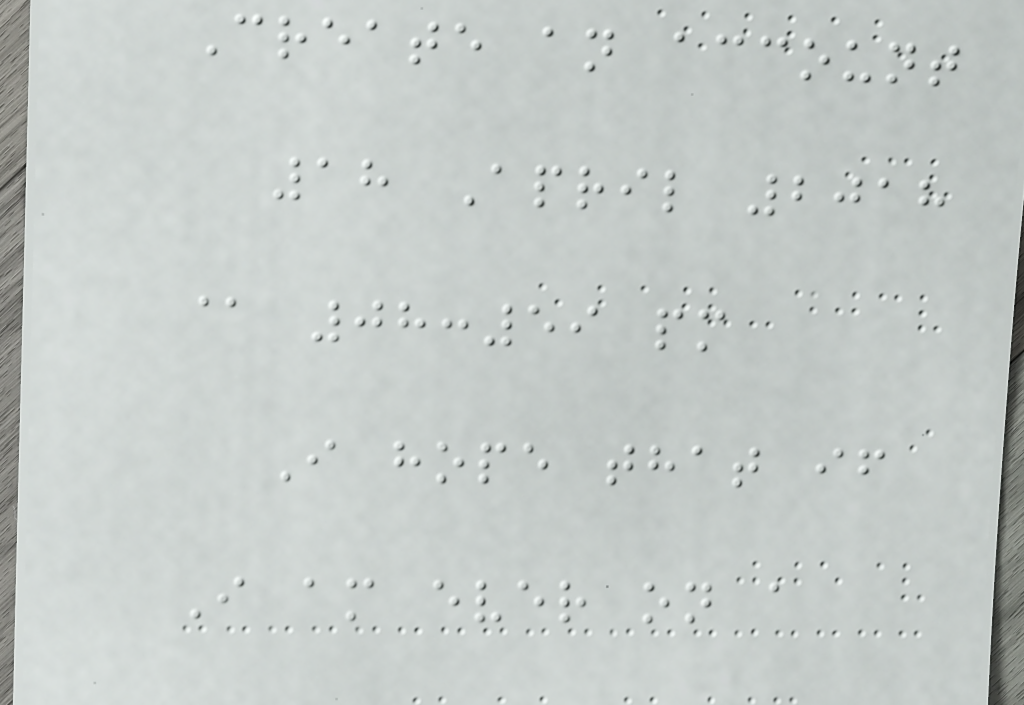Create an account
18 April 2018
@ 08:59 pm
I hope that if
I am ever on a
